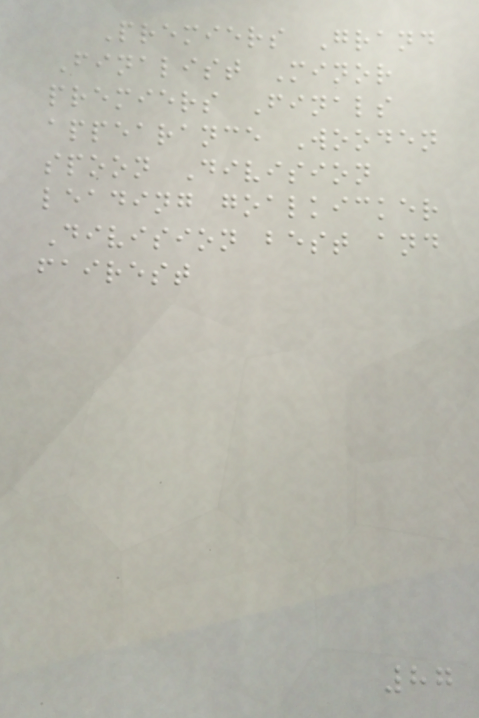Premiers Grand
Finalist Minor
premiers Finals
appearance Wooden
spoon Division
leading goalkicker
Division best and
fairest
87
